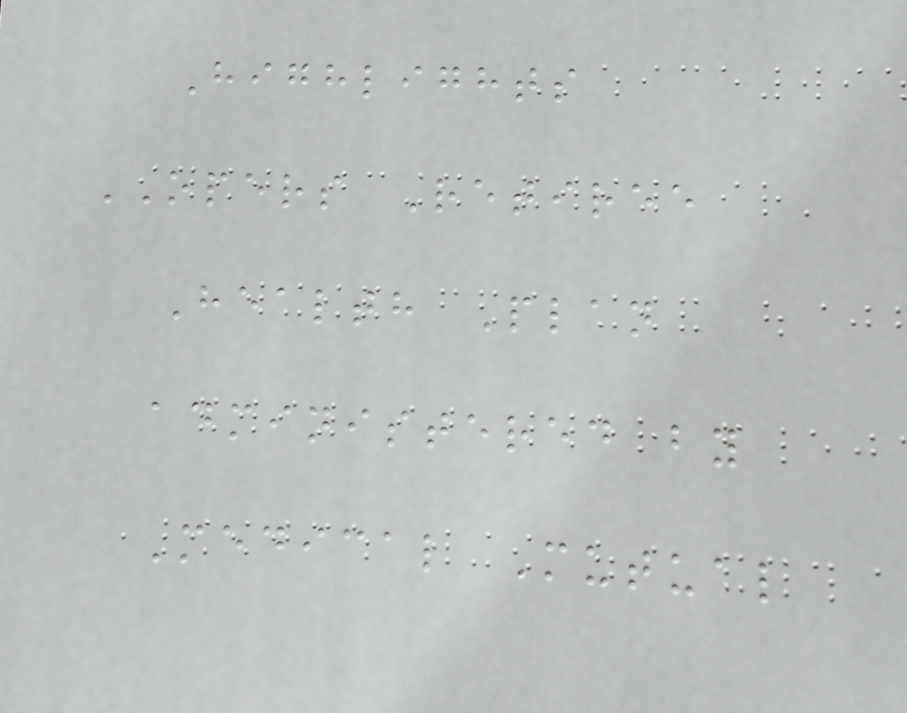Highlights
OPERS Retiree
Health Plan
administered by
Medical Mutual
